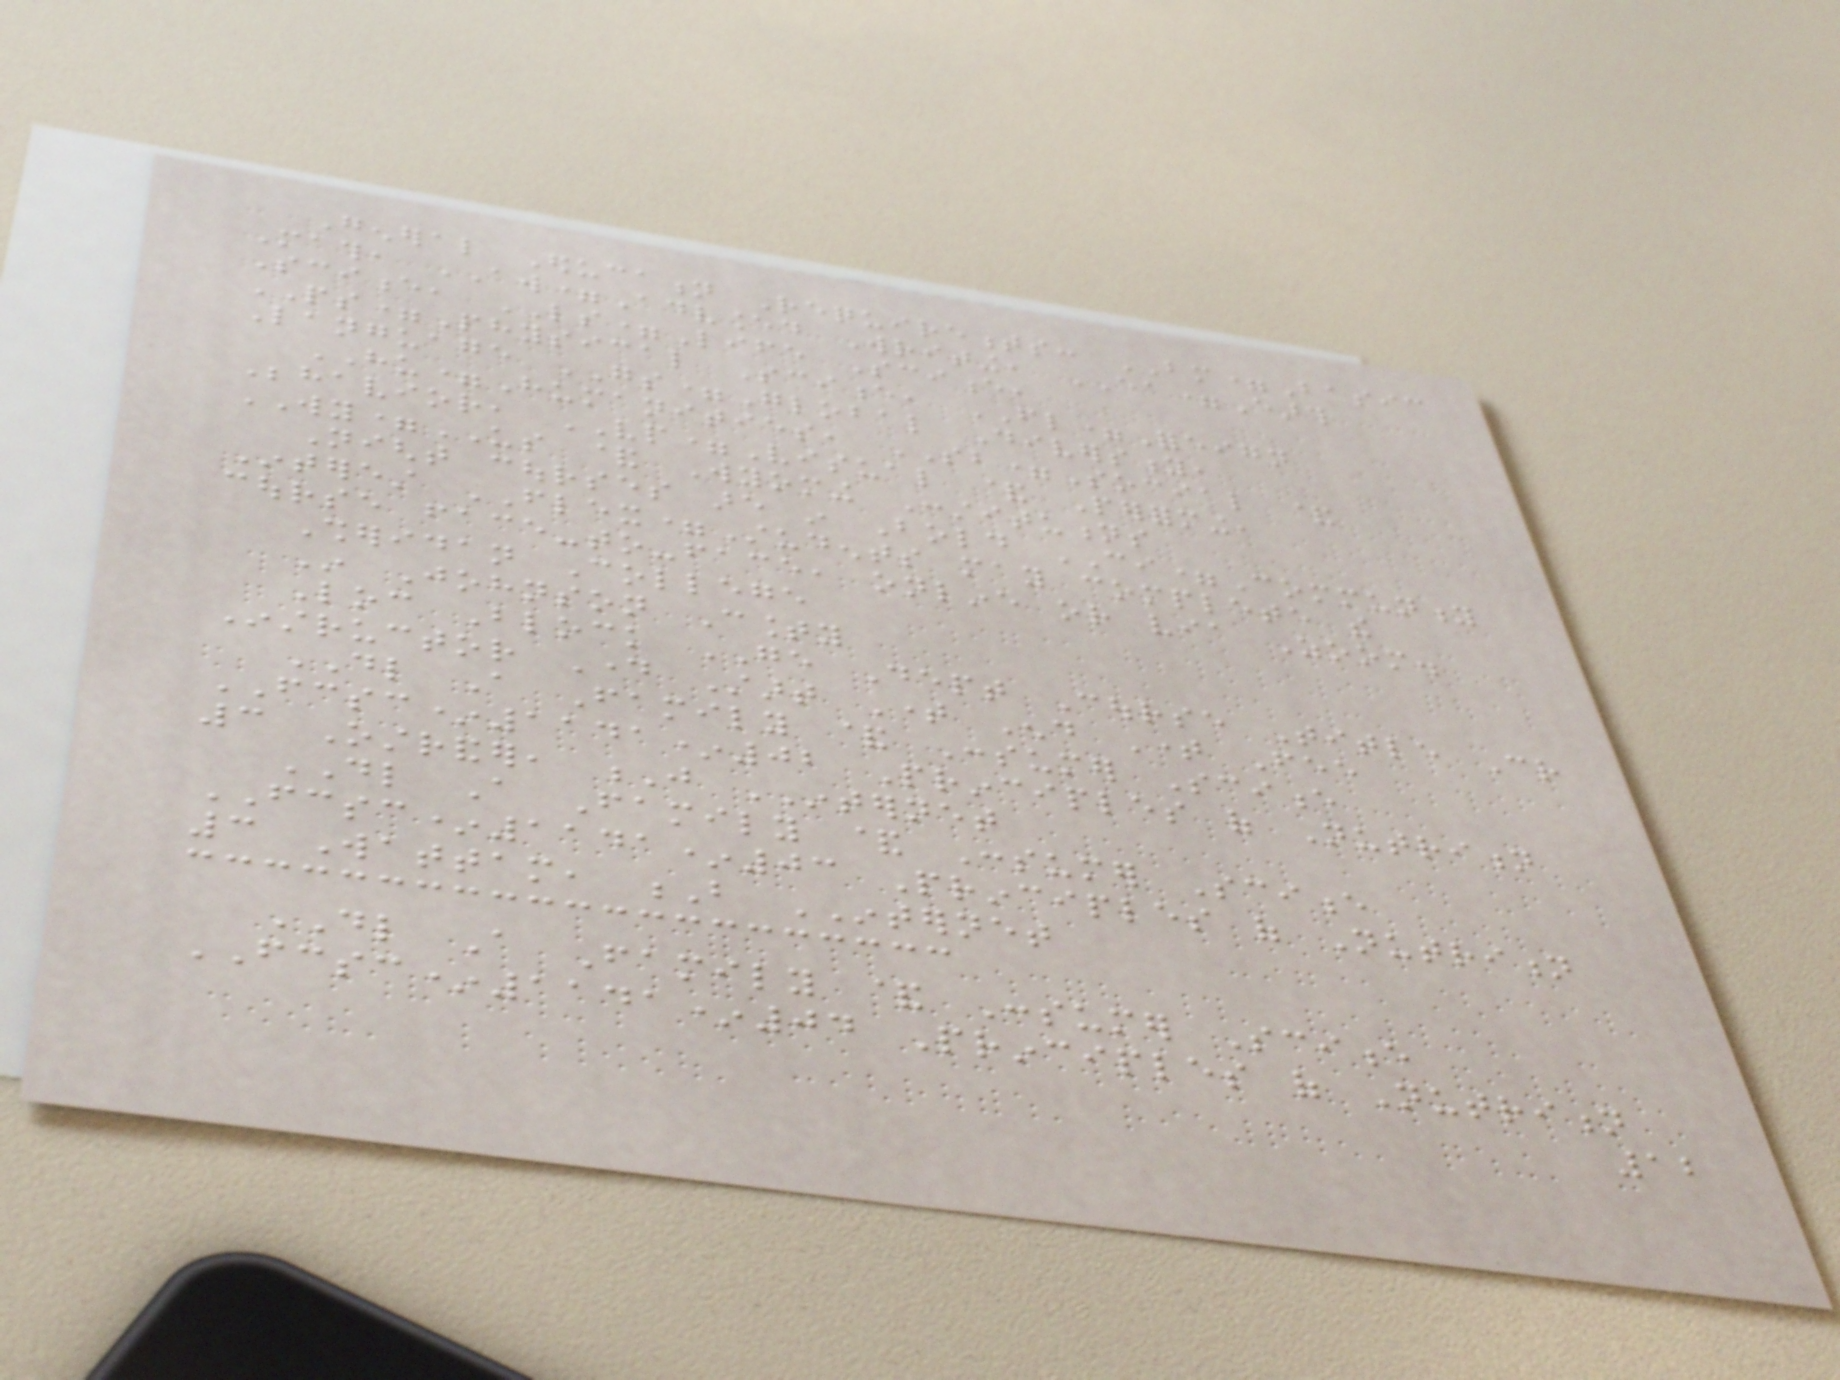General Education Requirements: BM=Basic
Math, AW=Advanced Writing, EA=Earth
Science, LS=Life Science,
PS=Physical Science, FL=Foreign
Language GS=Global Diversity,
HU=Humanities, SB=Social &
Behavior, VP=Visual & Performing,
WY=US & Wyoming Constitutions
Night courses are in Bold CI=Community
Interest FLEX=Students may complete the
course face-to-face, online or via Zoom.
Sheridan College
In Johnson County
Loc Block GE Dept Course Title Cr
Instructor Day Start Time End Time Fee
DL A Family & Consumer Science
FCSC*1141*02 Principles of Nutrition
3 Ostrander, J INTERNET
DL A Family & Consumer Science
FCSC*1141*03 Principles of Nutrition
3 Wattam, B INTERNET
DL A Family & Consumer Science
FCSC*1141*04 Principles of Nutrition
12
